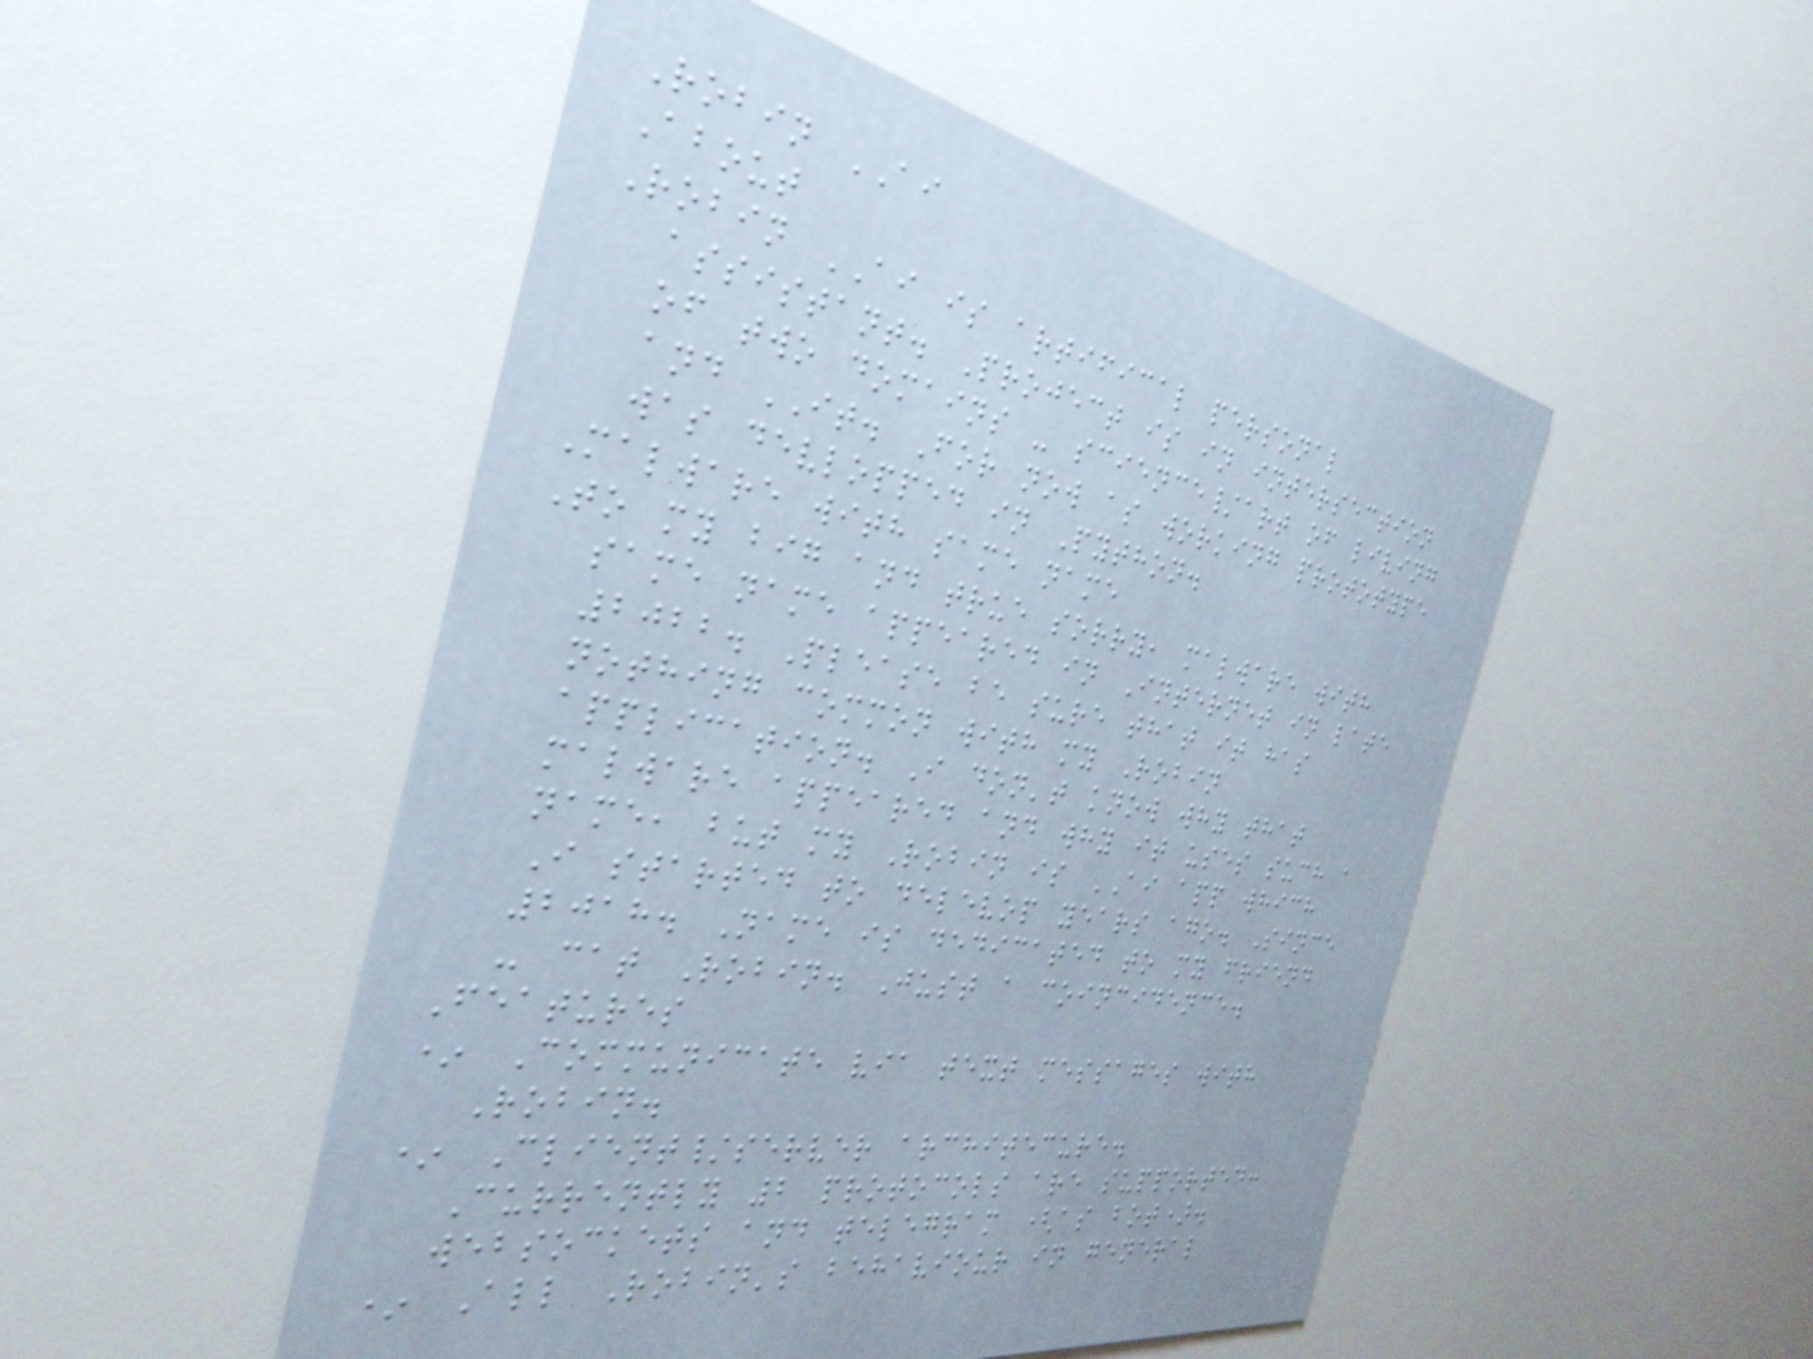Robin AI
About
Robin AI is artifical personal
assistant. Project is in intersection
of two domains - science/art of living
and IT. For now as working prototype
was devlopped in Python.
Malware with same name
To my big and true sorry, malware with
same name appeared in Internet in late
2022. Please be sure that it has
nothing common with my Robin
application. I don't know why that
malware appeared and why it uses such a
name, but my Robin is AI app which
I started to delevop years ago. Since
2018. Name is dedicated to my friend
- cat Robin. Just a coincidence.
Features
* Communicate via text messages with
Robin.
* Client/server architecure.
Currently 2 protocols are supported:
websockets and telegram (as bot).
* All Robin's behaviour in general
